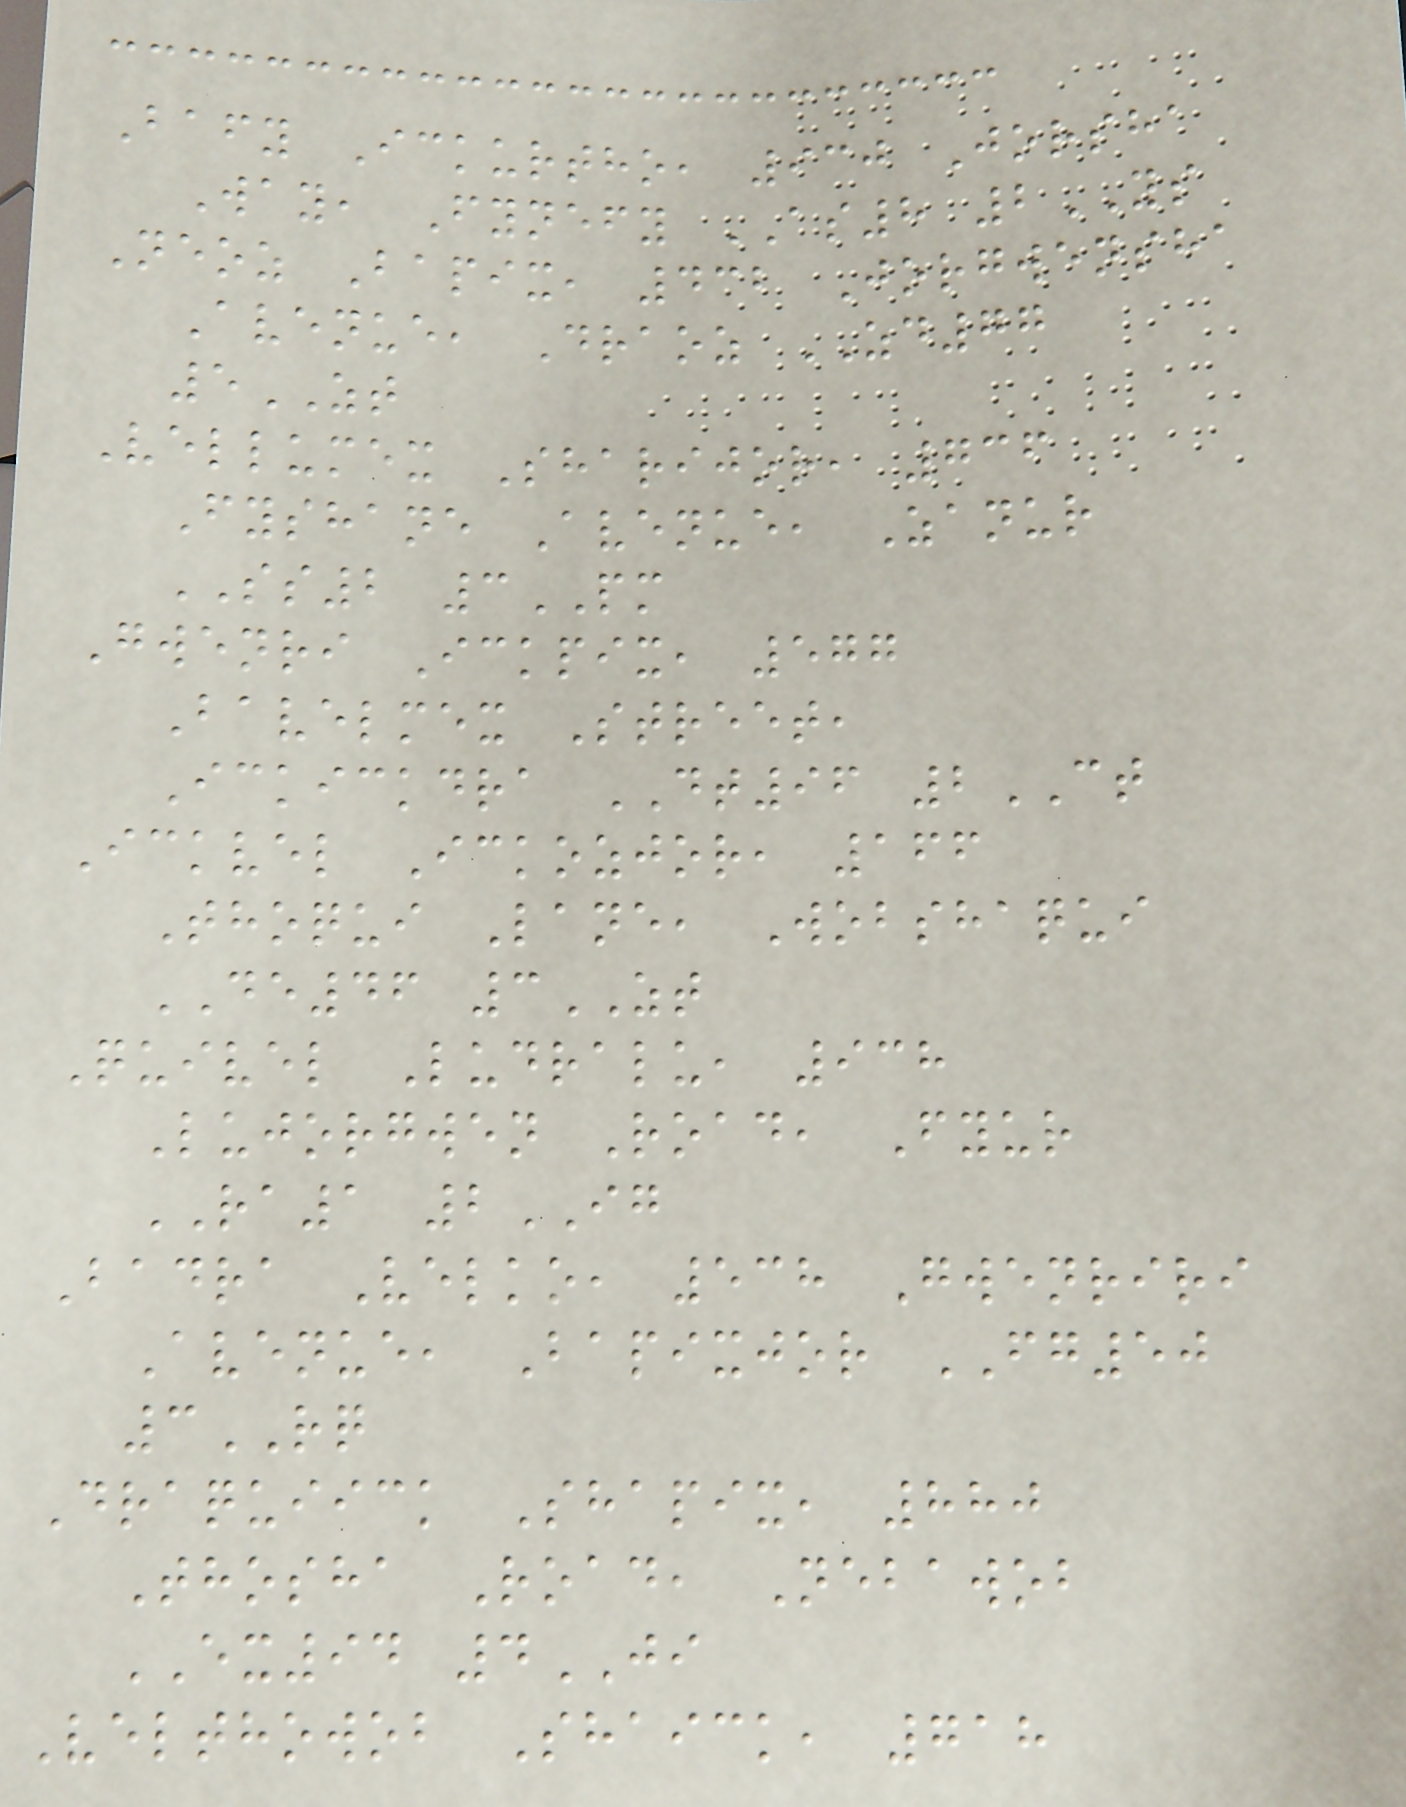Bafy Ickurtho, 930 Jorsha
Way, Fynefy AS8 2YS
Neoz Bapix, 432 Jorgwensha
Avenue, Draoz ZD77
5ZT
Vellumex Sharijor, 736
Fyshane Avenue, Zanur
SS2 3PM
Gwenri Ickpix, 577
Bavelmex Street,
Ickickdra DT96 2CT
Ickvel Ickozjor, 166
Thoqui Lane, Wobshaqui
DE46 3ZT
Quivel Ludralu, 938
Lujorgwen Road, Fyur
RA1 2IG
Badra Velko, 538 Gwenriri
Avenue, Bapixjor FG50
3RQ
Draquiick Shapix, 880
Thosha Road, Nebawob
EX94 4JI
Velthowob Shaick, 718
